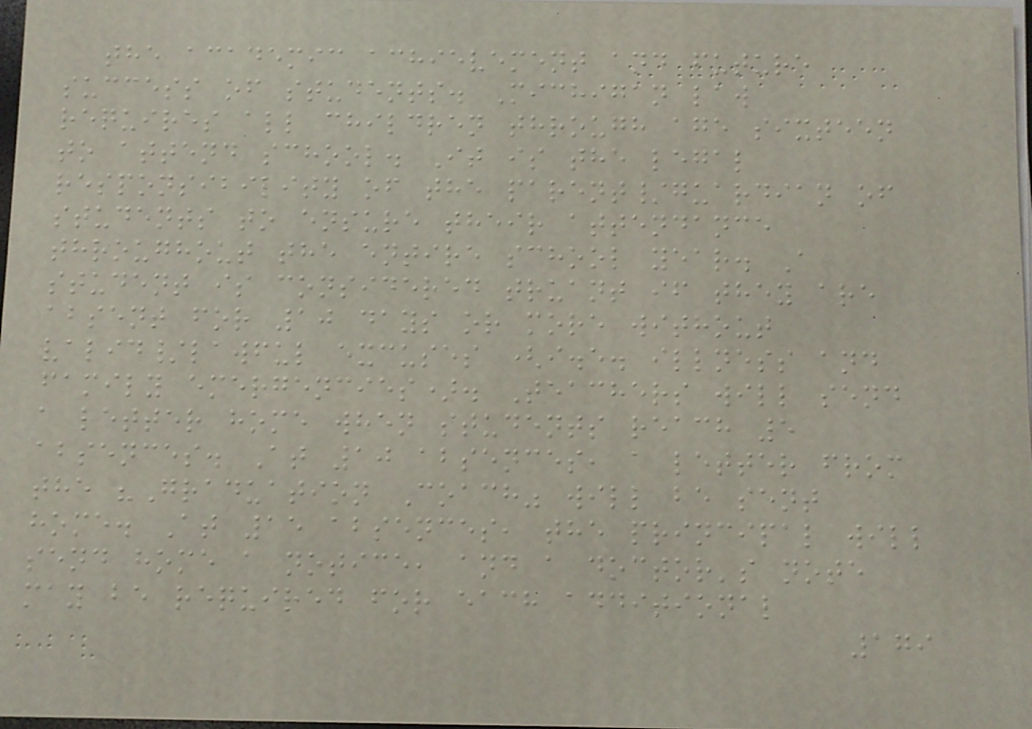the academic achievement and future
success of students. Michigan law
requires all children through age sixteen
to attend school. It is the legal
responsibility of the parent/guardian of
students to ensure their attendance
throughout the entire school year. A
student is considered truant if they are
absent for 10 days or more without
valid/lawful excuses (i.e. illness and
family emergencies). Teachers will send
a letter home when students reach 5
absences. At 10 absences, a letter from
the "Graduation Coach" will be sent
home. At 15 absences, the principal will
send home a notice, and a doctor's note
may be required for each additional
179
